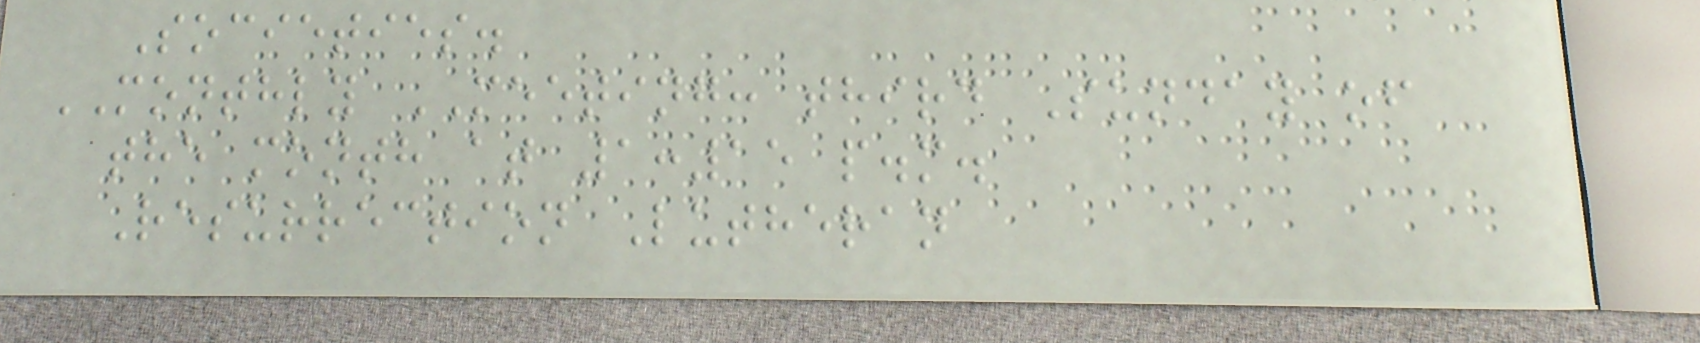Societies.
MONTHLY MEETING: third Sunday of
the month at 1:15 p.m.
Resurrection Lutheran
